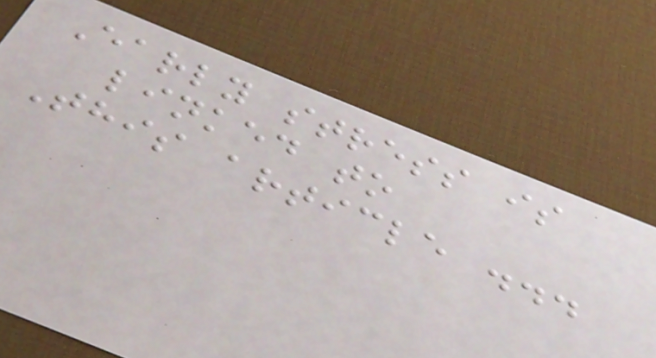Early stress is
linked to
This article ...
